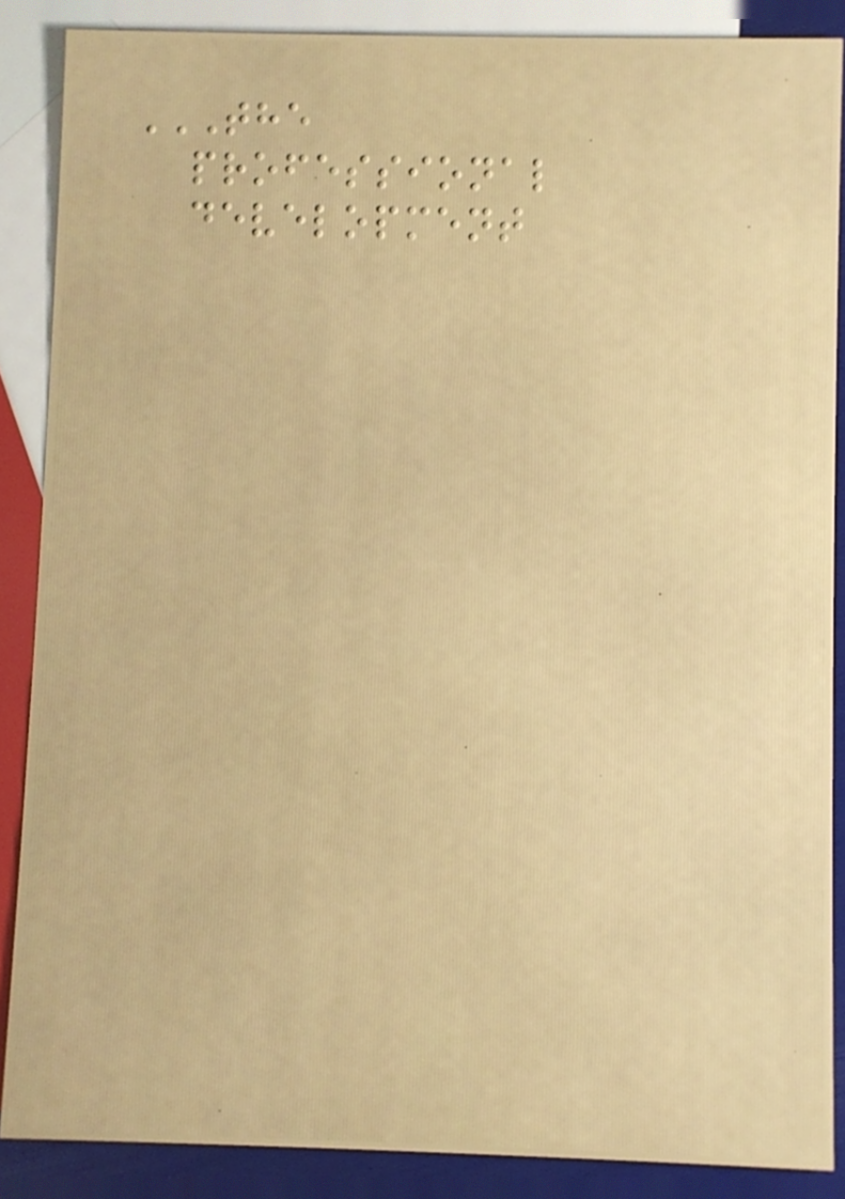THE
PROFESSIONAL
DEVELOPMENT
